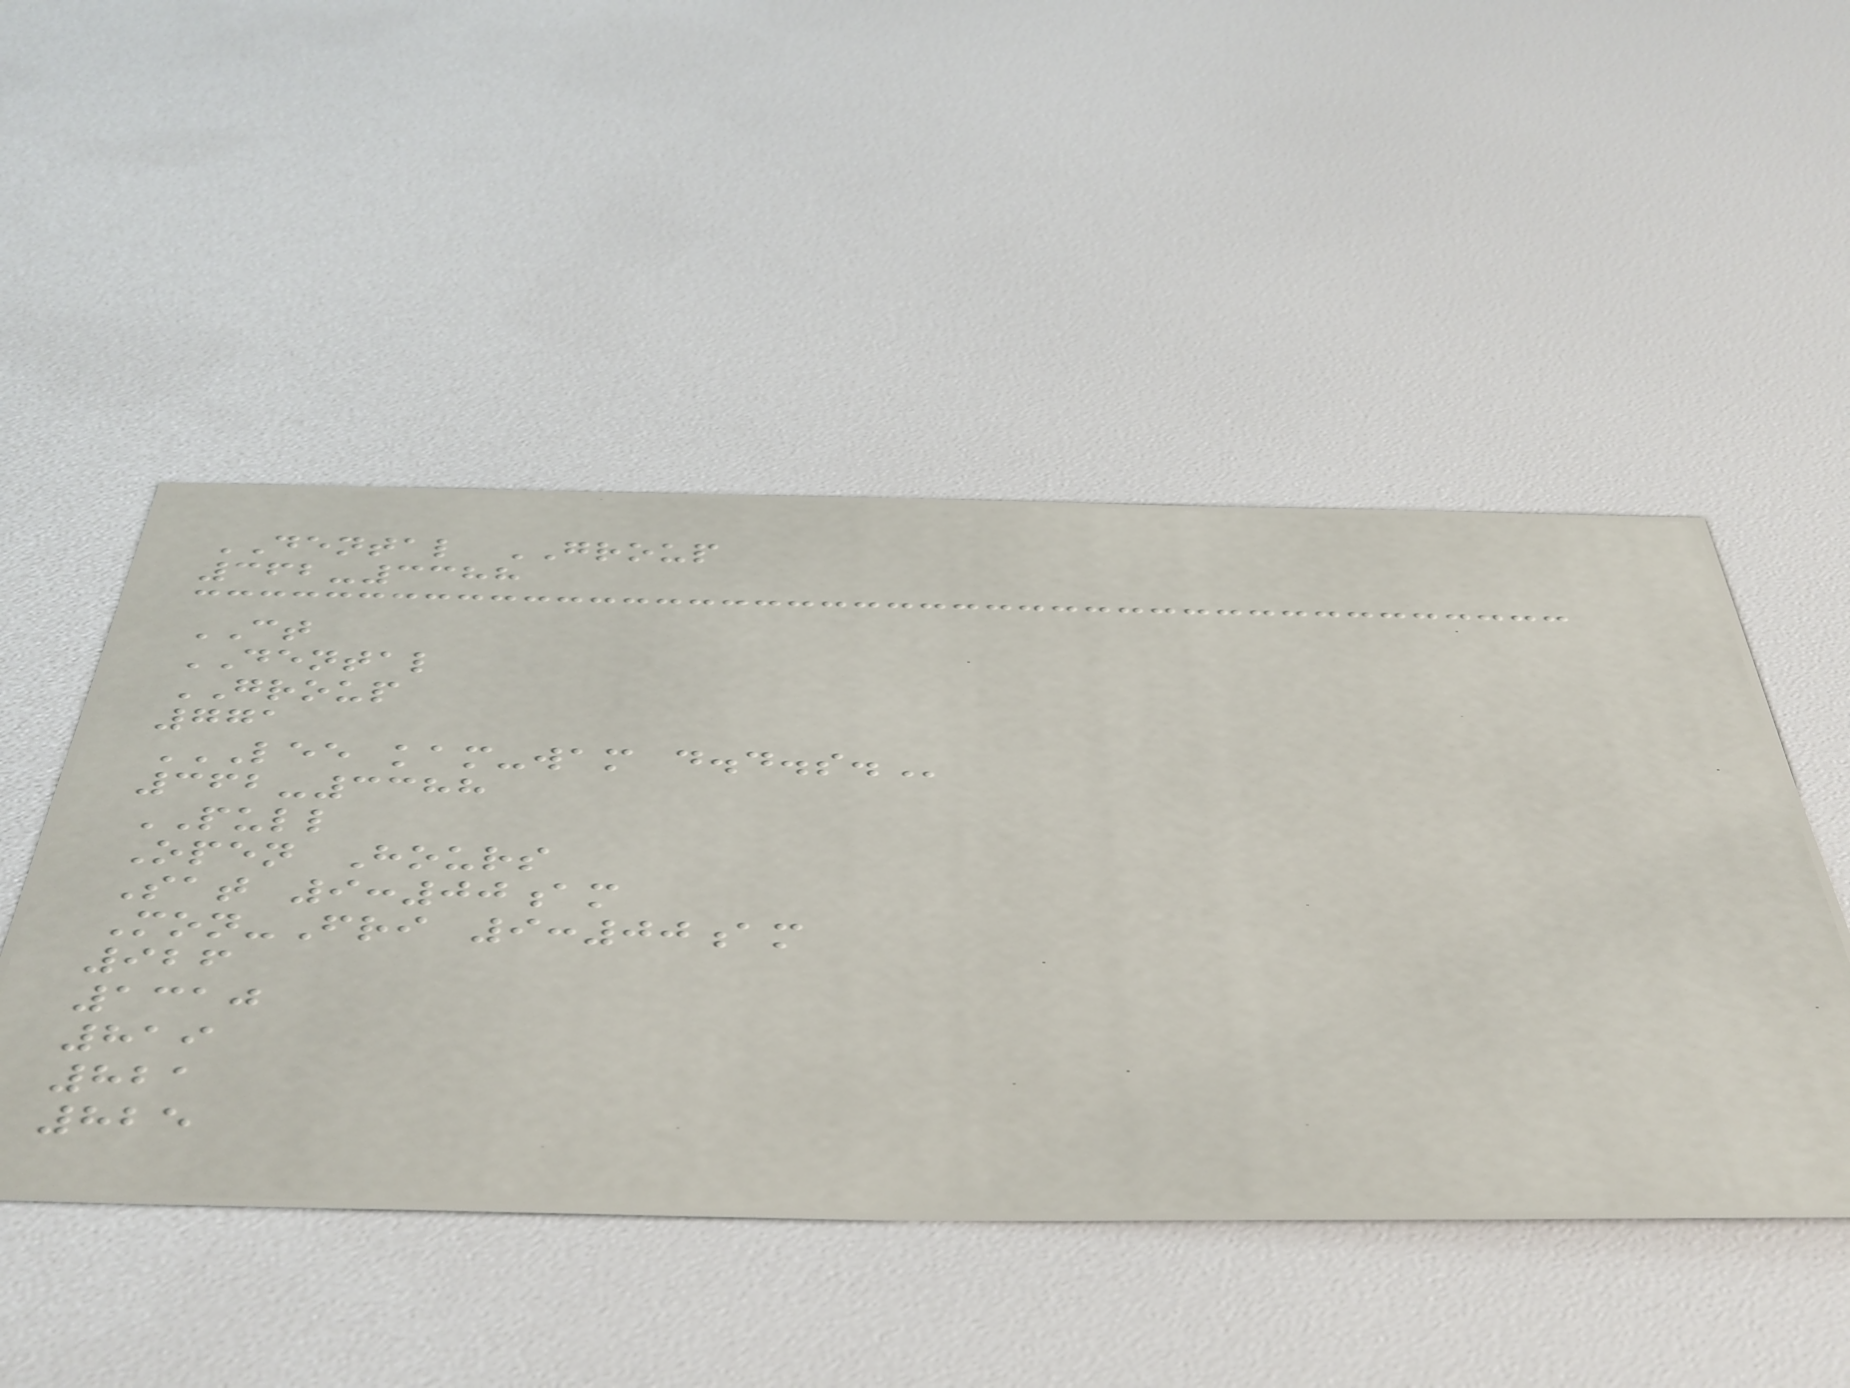DENTAL GROUP
362-3388
CT
DENTAL
GROUP
771
LEE KAM-WAM D.D.S.
362-3388
PULL
Open Hours
Sat 9:00am
Mon-Fri 9:00am
926
1310
819
821
825
